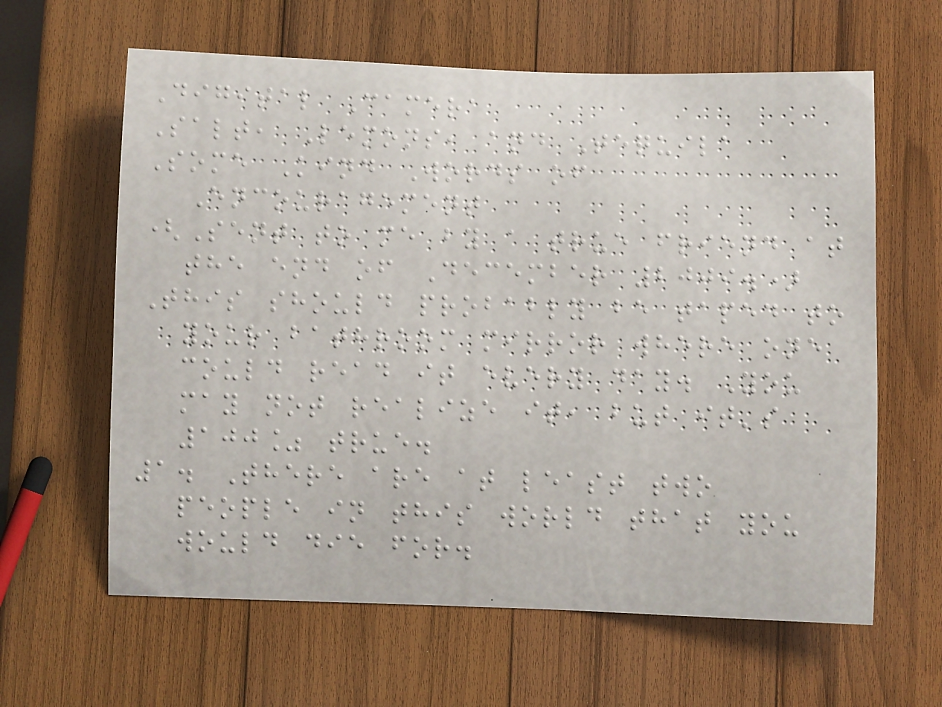Digital Camera
Salt, Lemons, and Tequila
Some Kind Words of
Encouragement
(Sent to me by a true friend at
the end of December 2009.)
This should probably be taped to
your bathroom mirror where one
could read it every day. You
may not realize it, but it's
100% true.
1. There are at least two
people in this world that you
would die for.
